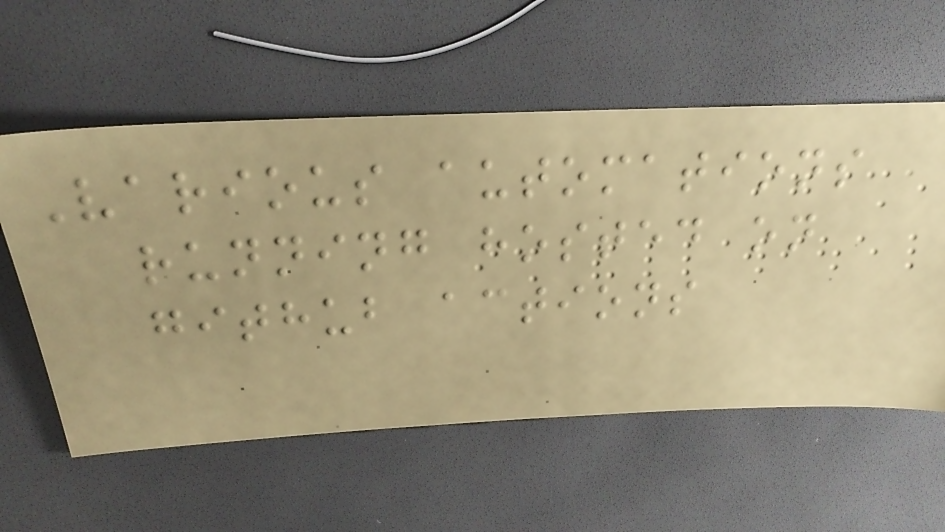Various automations
running hosted on
github actions
